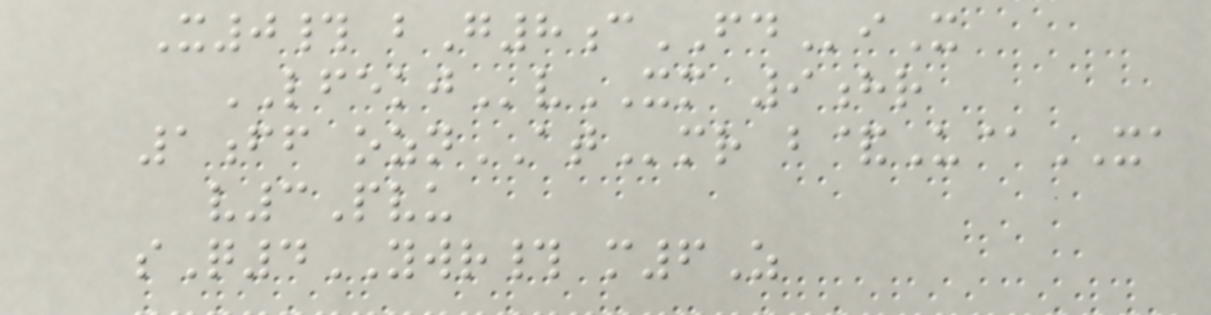X0# bG8cFDiX
LFEKJvXM 9hr
1ff oznATmr b&U@XA
v3Pvu
sQ4YWR# m6Z
